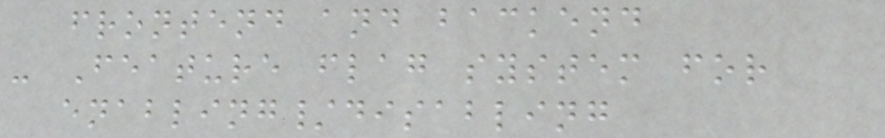frontend and backend
- Feature flag system for
enabling/disabling
